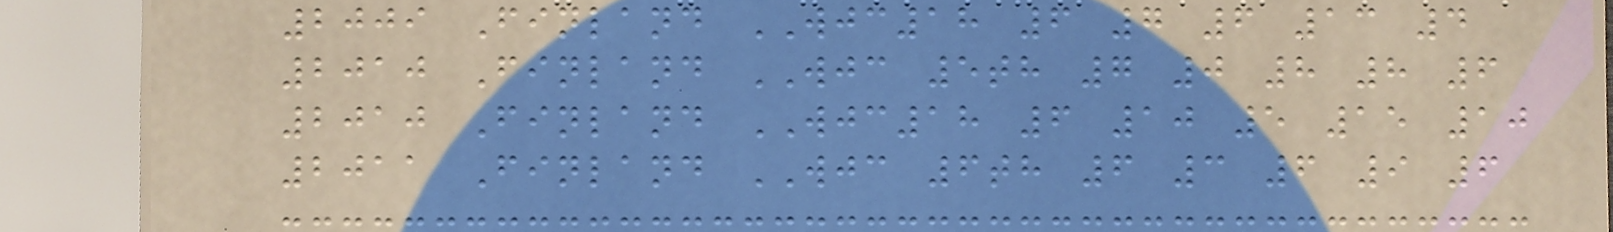2009 Finland WJC18 6 7 6 13 4
2010 Finland WJC 5th 7 0 8 8 6
2010 Finland WJC18 6 10 5 15 10
2011 Finland WJC 6th 6 3 6 9 6
